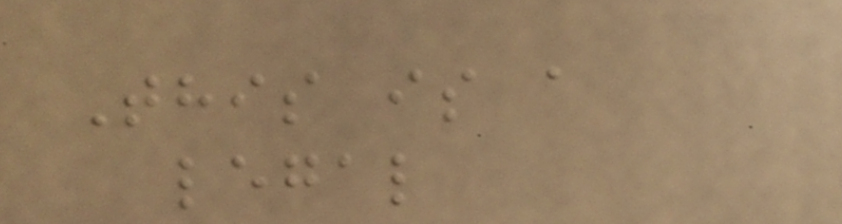This is a
legal
